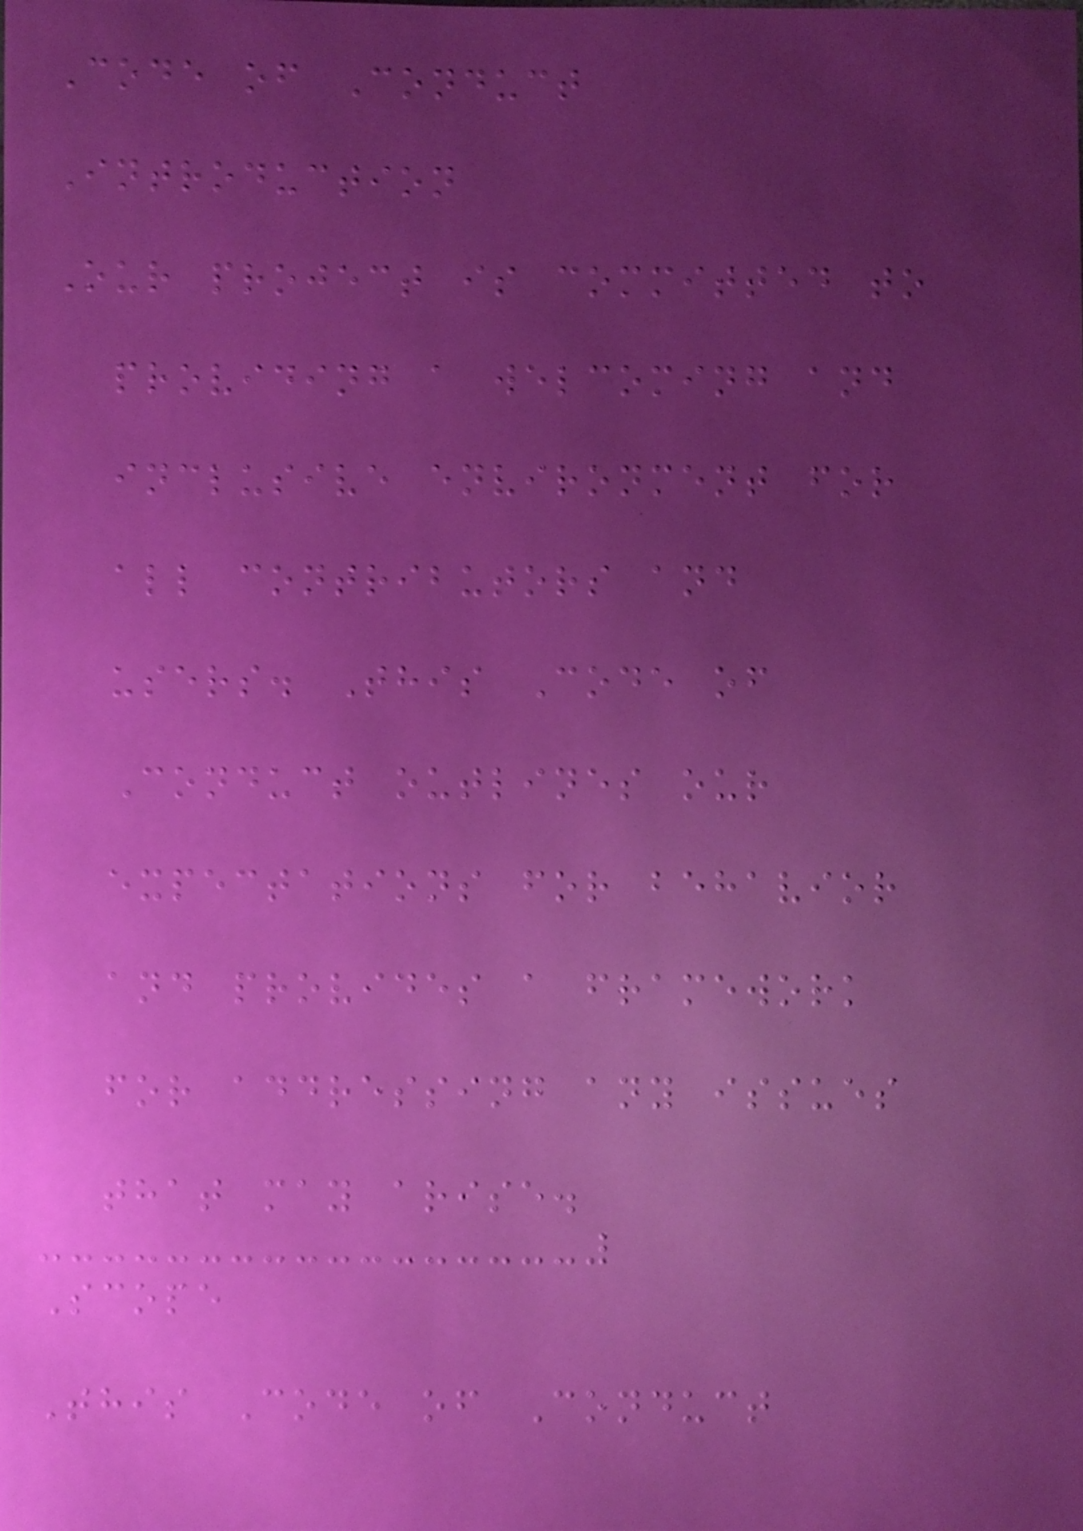Code of Conduct
Introduction
Our project is committed to
providing a welcoming and
inclusive environment for
all contributors and
users. This Code of
Conduct outlines our
expectations for behavior
and provides a framework
for addressing any issues
that may arise.
Scope
This Code of Conduct
